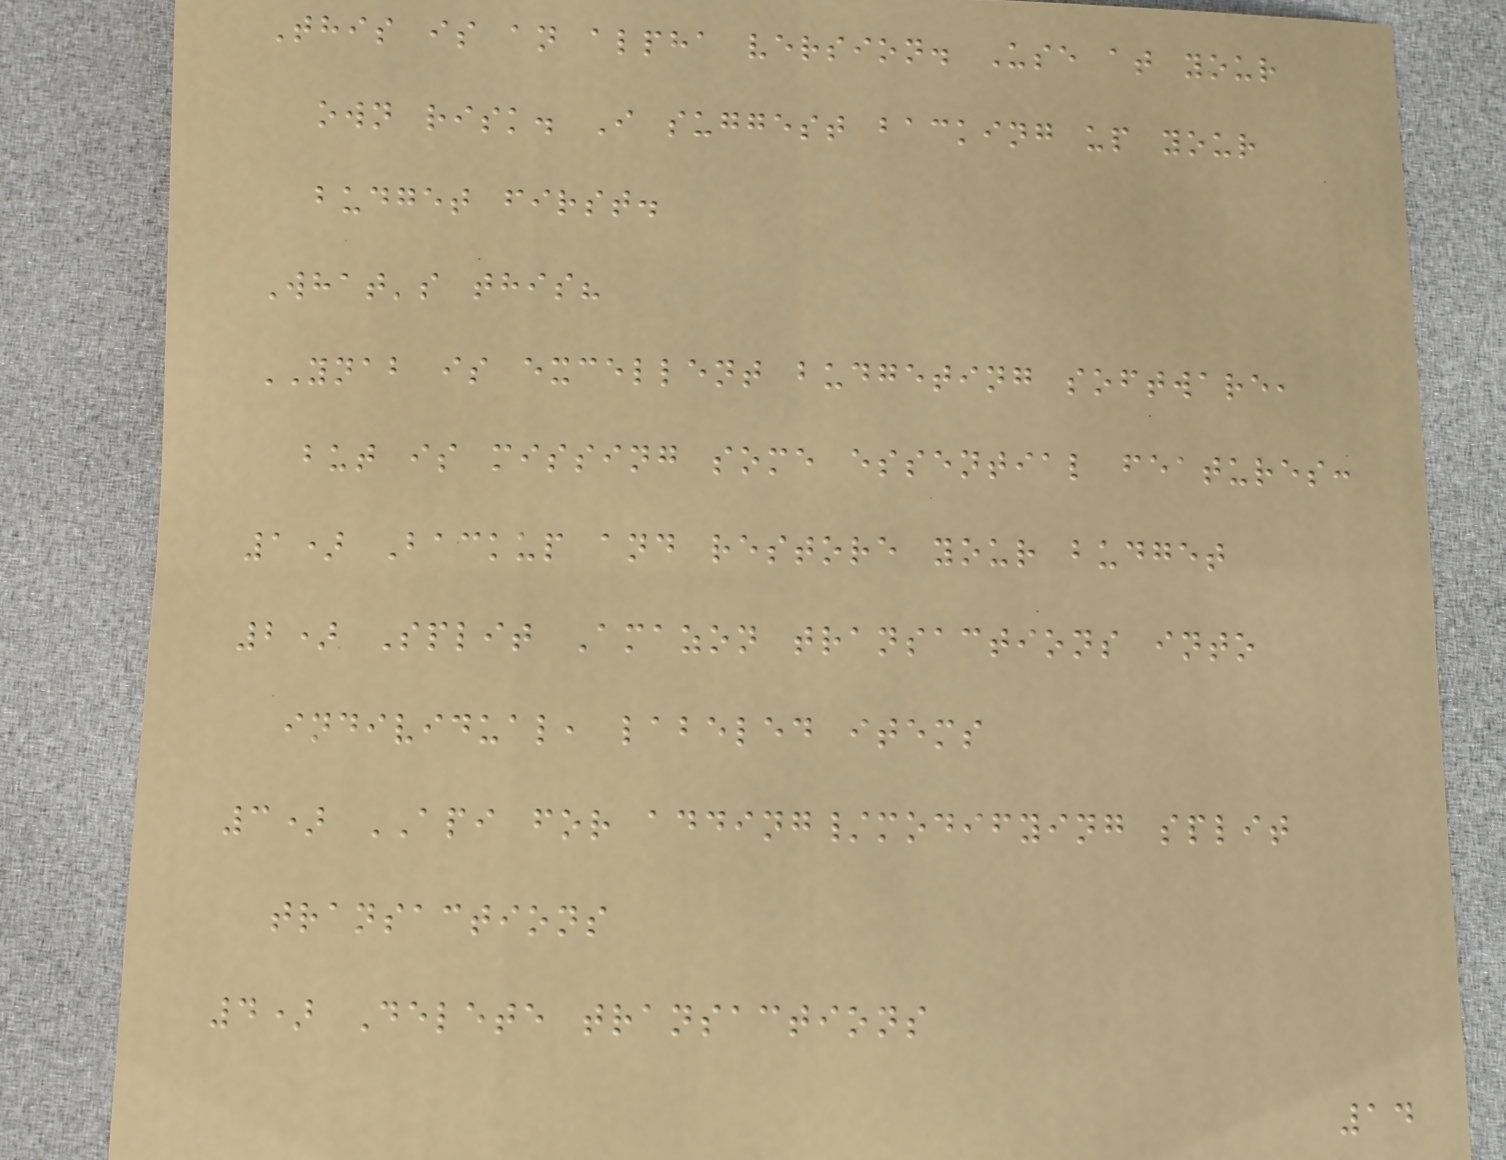This is an alpha version. Use at your
own risk. I suggest backing up your
budget first.
What's this?
YNAB is excellent budgeting software,
but is missing some essential features:
1) Backup and restore your budget
2) Split Amazon transactions into
individual, labeled items
3) API for adding/modifying split
transactions
4) Delete transactions
14
